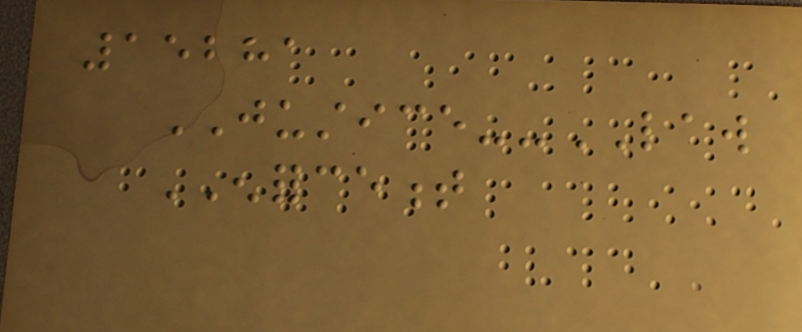15281
JUSTICE--LAW
ENFORCEMENT
